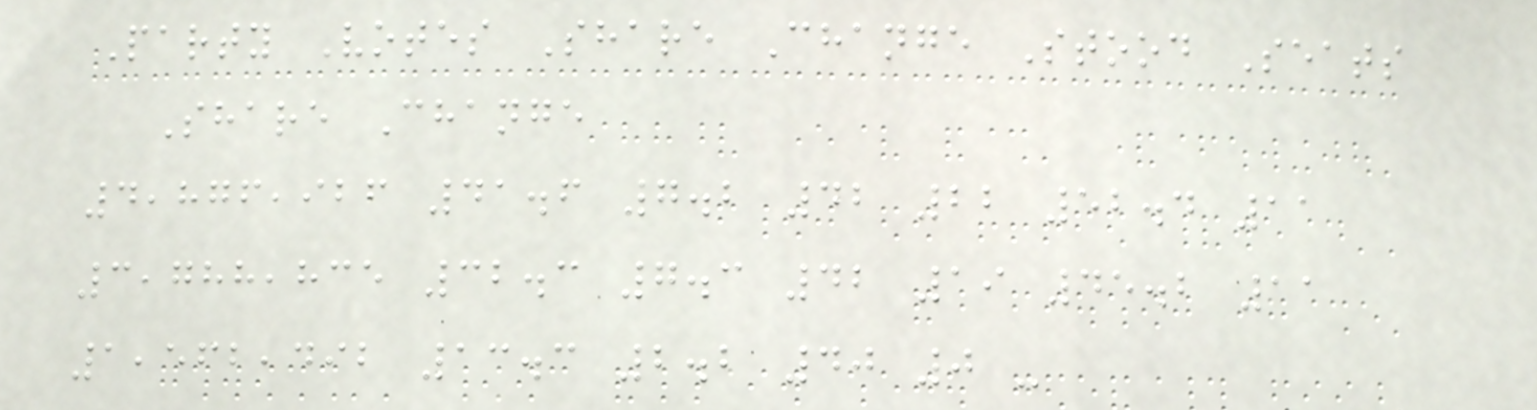Party Votes Share Change Stood Seats
Share Change
4,876,926 41.6 7.2 42 22 52.4 11
3,788,835 32.3 7.3 42 19 45.2 11
1,562,492 13.3 2.2 40 0 -
